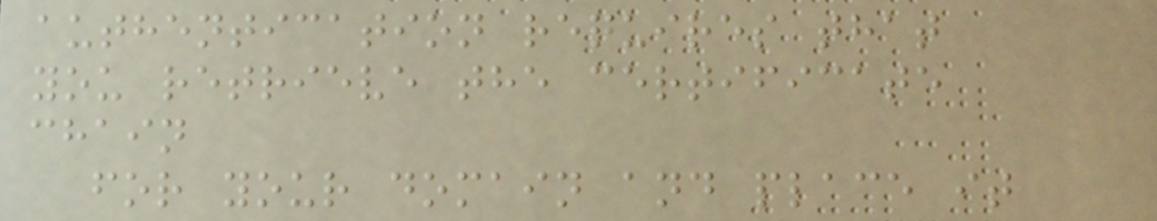authentication requires that
you retrieve the certificate
chain
for your domain and place it
